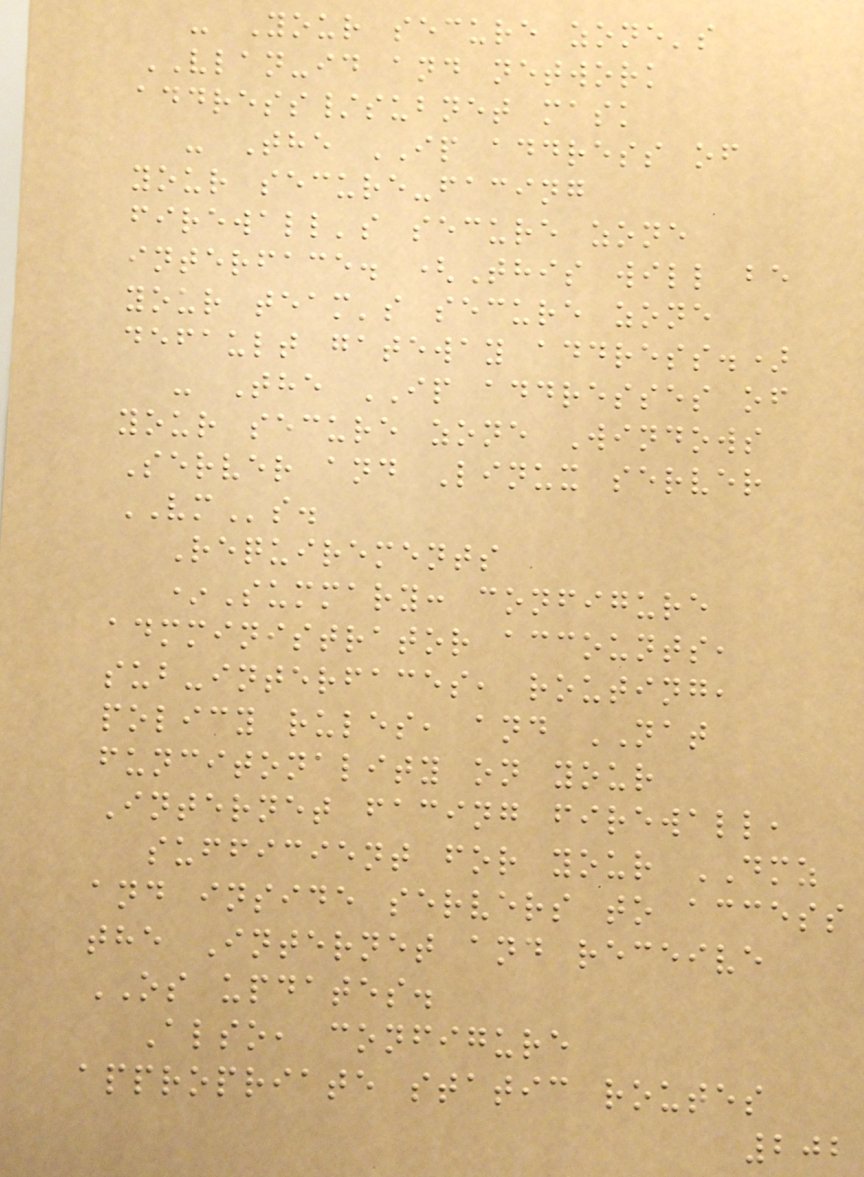- Your secure zone's
VLAN-id and network
address/subnet mask
- The IP address of
your secure-facing
firewall's secure zone
interface. (This will be
your team's secure zone
default gateway address.)
- The IP addresses of
your secure zone Windows
Server and Linux server
VMs.
Requirements
*Summary: configure
admministrator accounts,
sub-interfaces, routing,
policy rules, and NAT
funcitonality on your
Internet facing firewall,
sufficient for your DMZ
and inside servers to access
the Internet and receive
OS updates.
Also, configure
appropriate static routes
202
